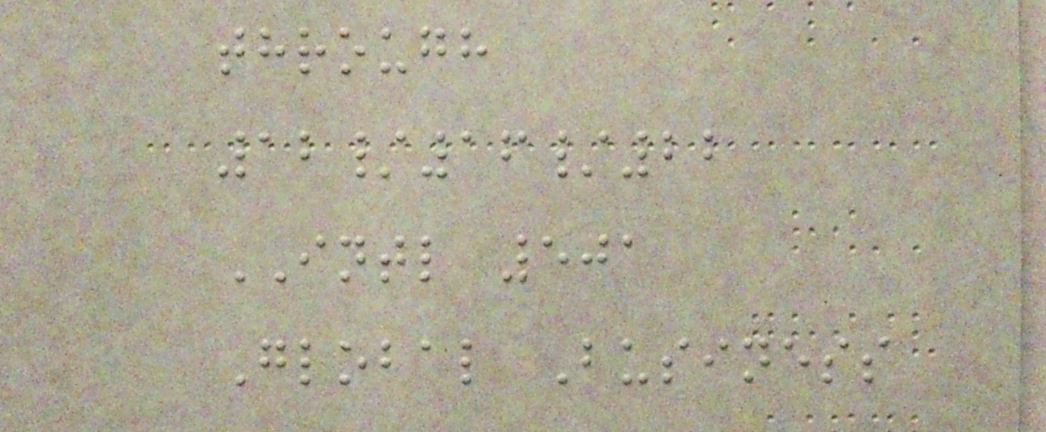through
12/16/22
INTL 501
Global Business
